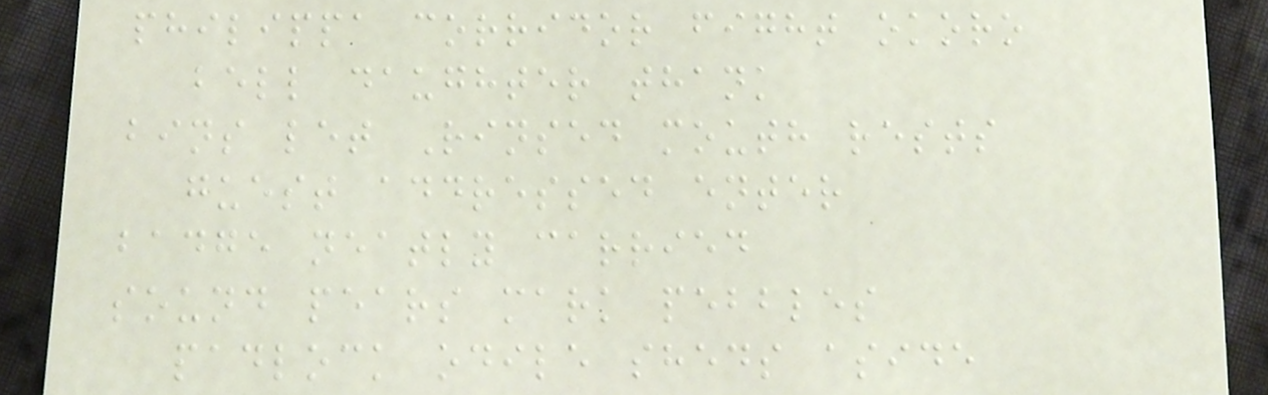philippa corridor fight okoro
bell daughter thank
bins let Rinsed mouth rests
guest addressed enter
badge neatly carried
sound pears mark pebbles
padlock odile sheds aside
